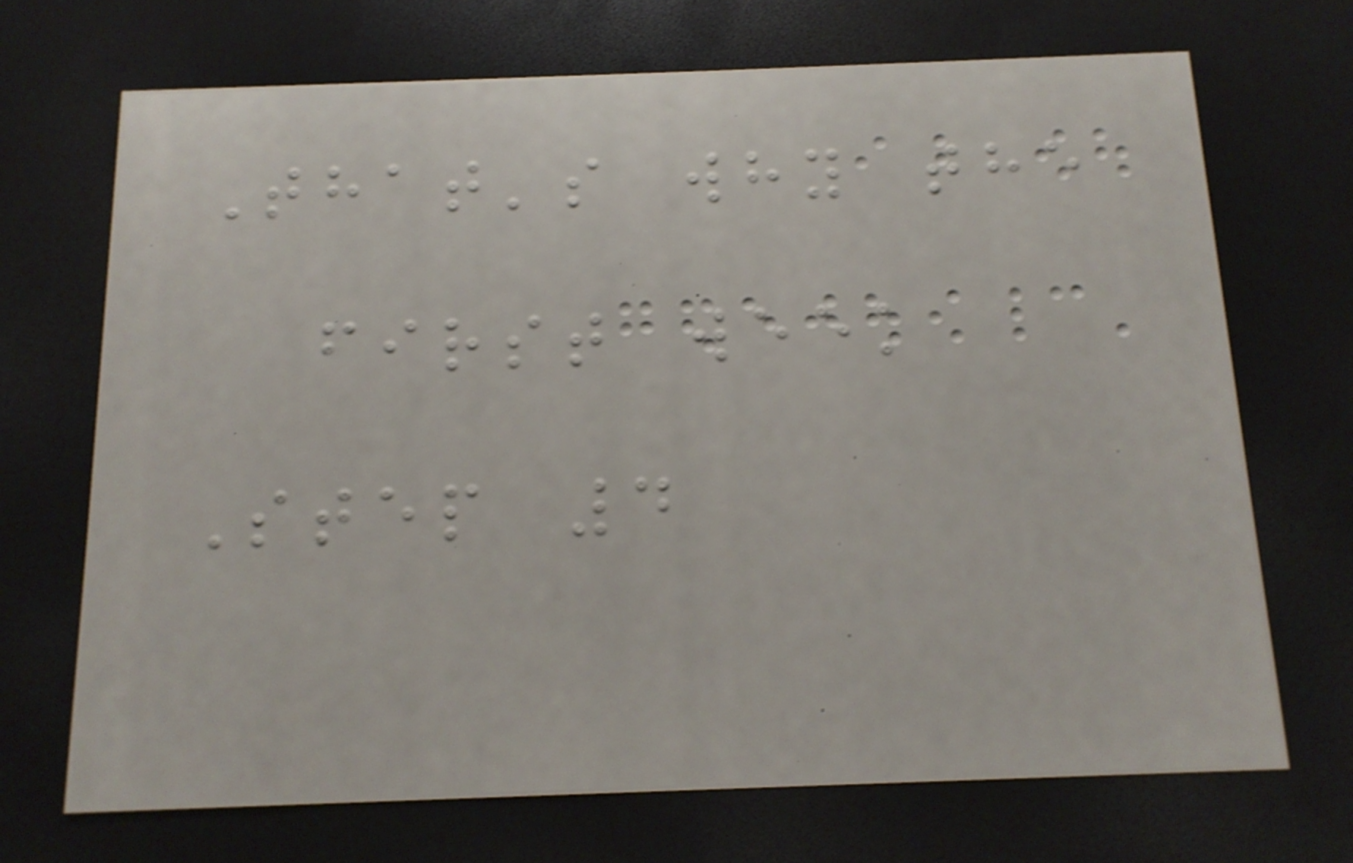That's why the
first week
Step 4
